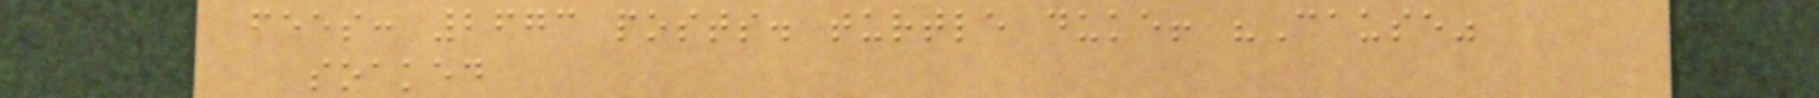fees: 2673 posts. turtle duke! "Cause"
soaked
